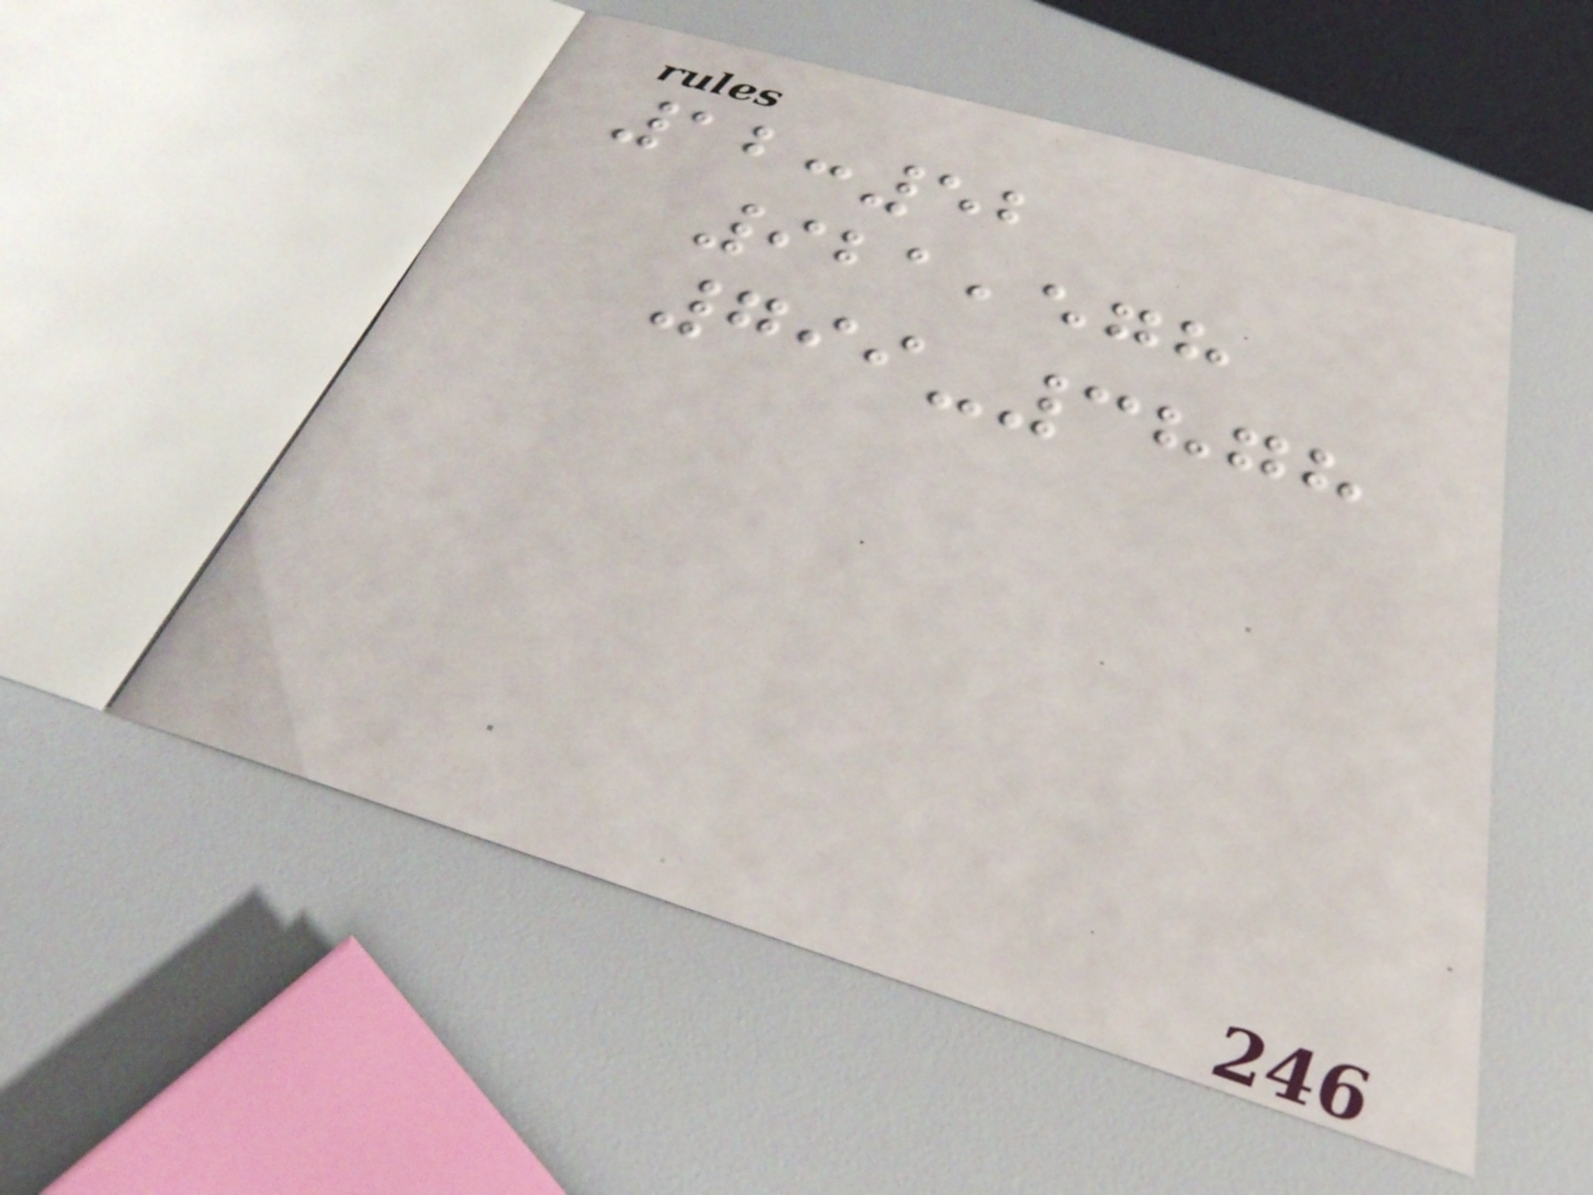12:52
921,578
799-3878
